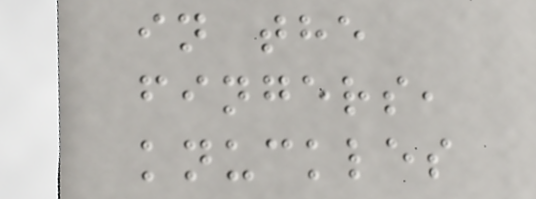in the
fingers,
knuckles
